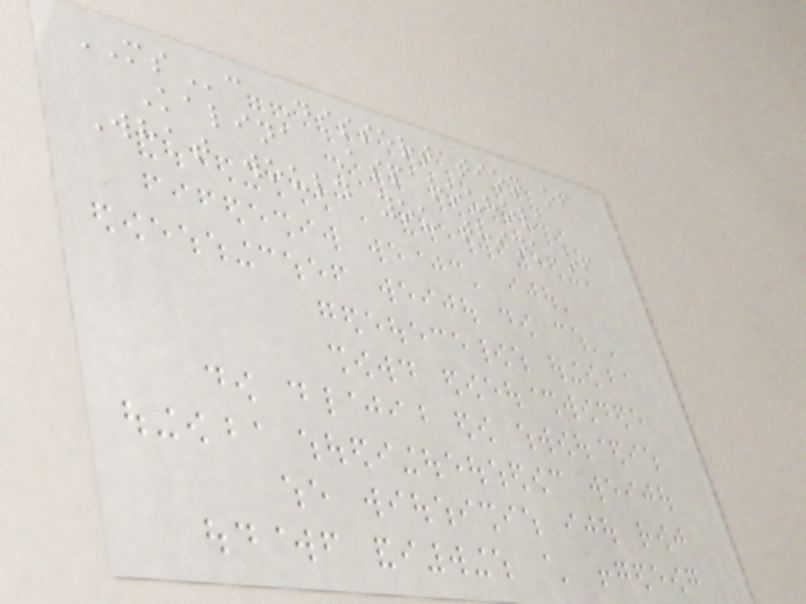MSc Dissertation of
Kalina Asparouhova
What would you think of
